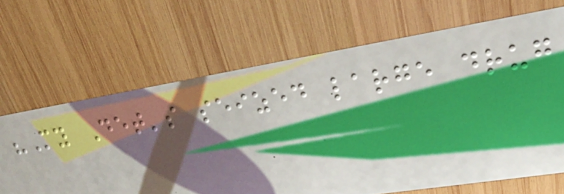"My Det's seized large drug
